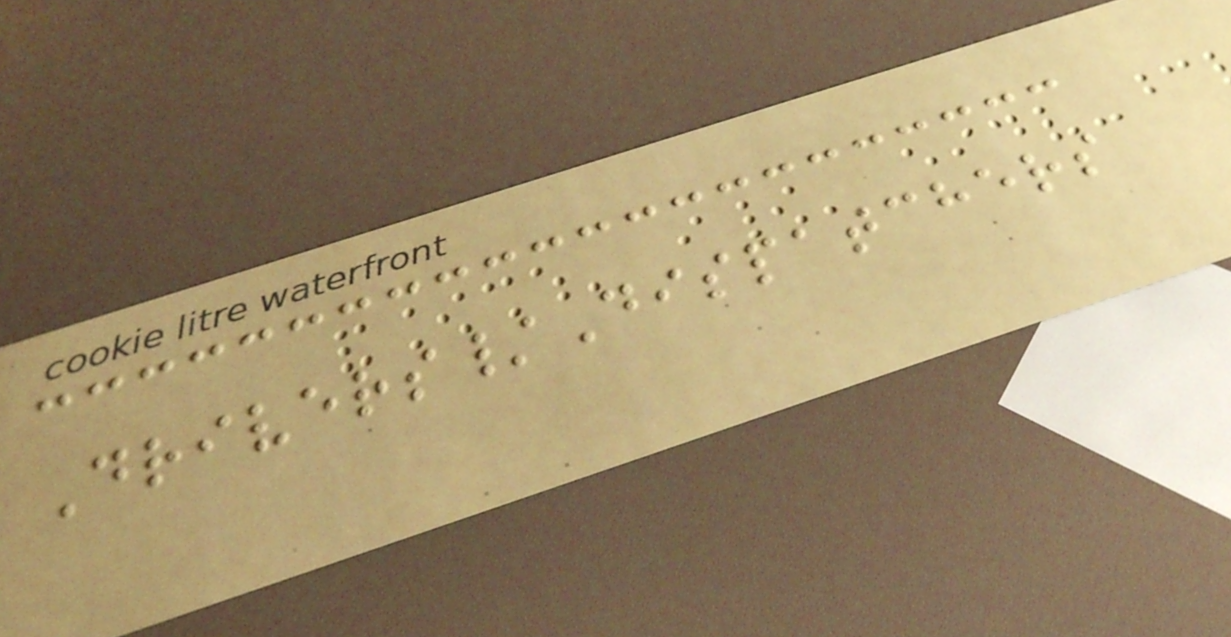Drivers/Dispatchers
